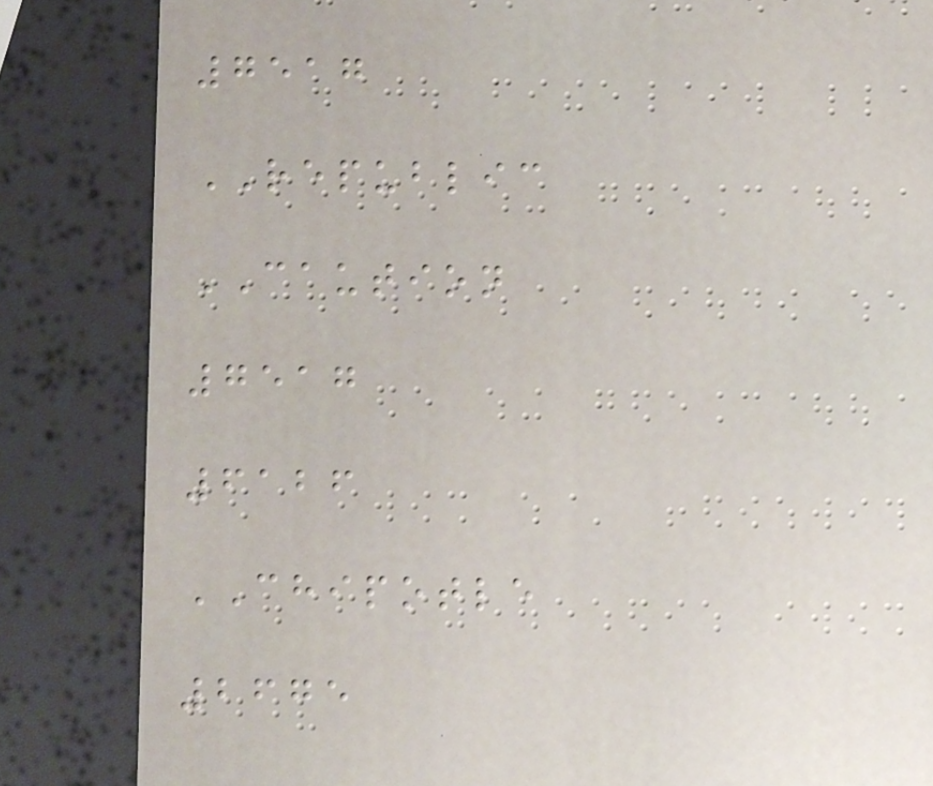7517
REPUBLIC
CAUTION
7517
6126
CHIPOTLE
2675
